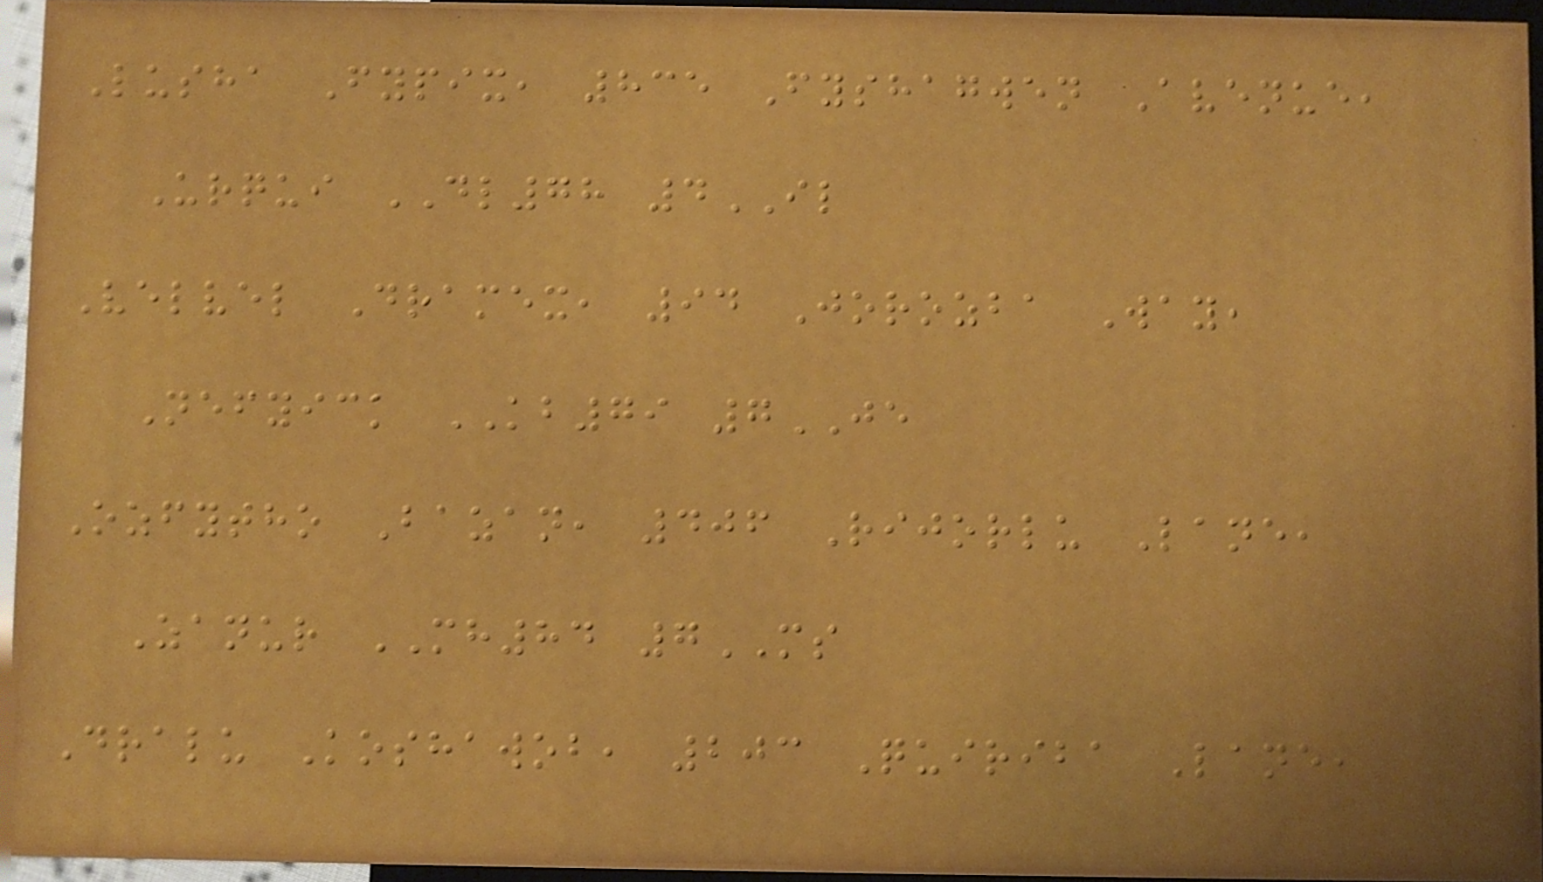Lusha Fypix, 835 Fyshagwen Avenue,
Urqui DL78 4IL
Velvel Dramex, 94 Jorozba Way,
Nefyick KB79 7JE
Ozfytho Bazan, 406 Rijorlu Lane,
Zanur MH84 7MS
Dralu Koshawob, 203 Quiriba Lane,
